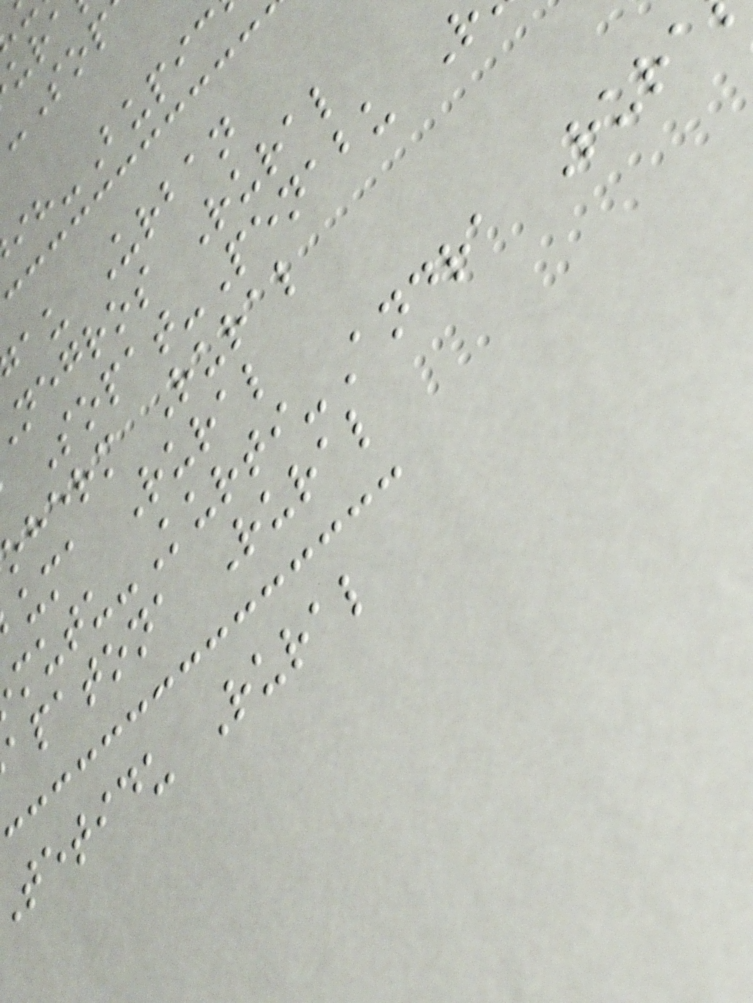au Urban
negros Rural
Sopat-Penabu
herm Rural
uma Rural
mutu-Kurti-Andra Rura
apatona Rural
tetidu Rural
